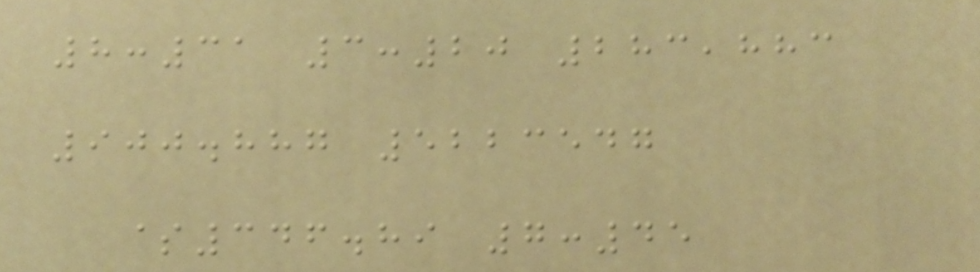8:31 3:20 283,883
900.887 5223547
$346.89 7:45
